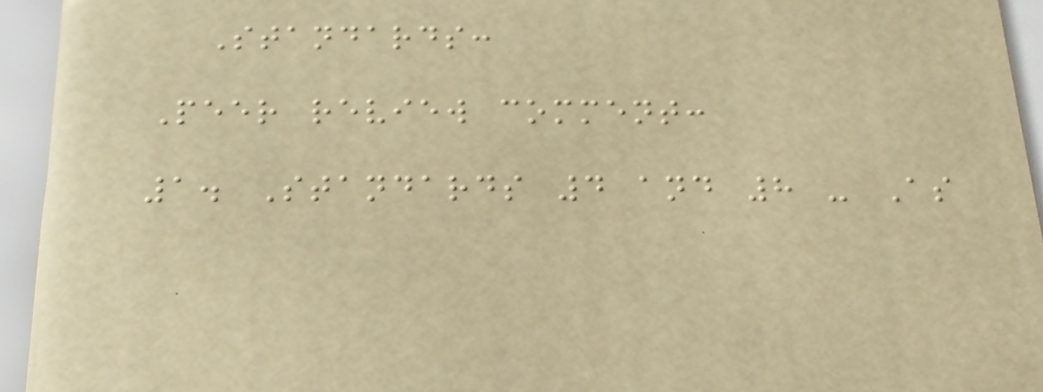Standards:
Peer review comment:
1. Standards 4 and 8 - As
